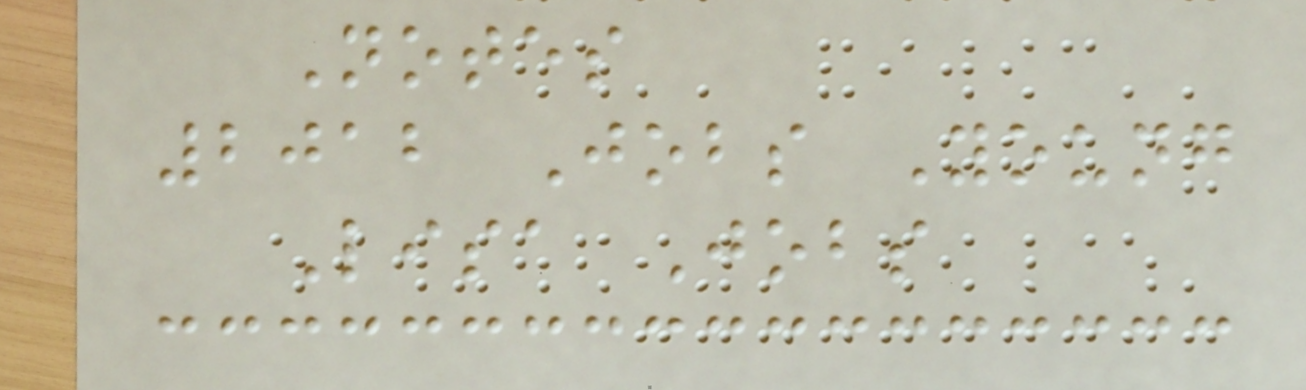Notes
2012 Jobs Young
Lisa Jobs
